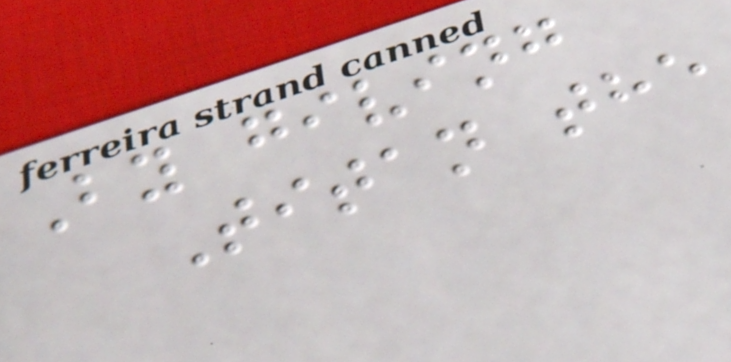By giving
Titan the
